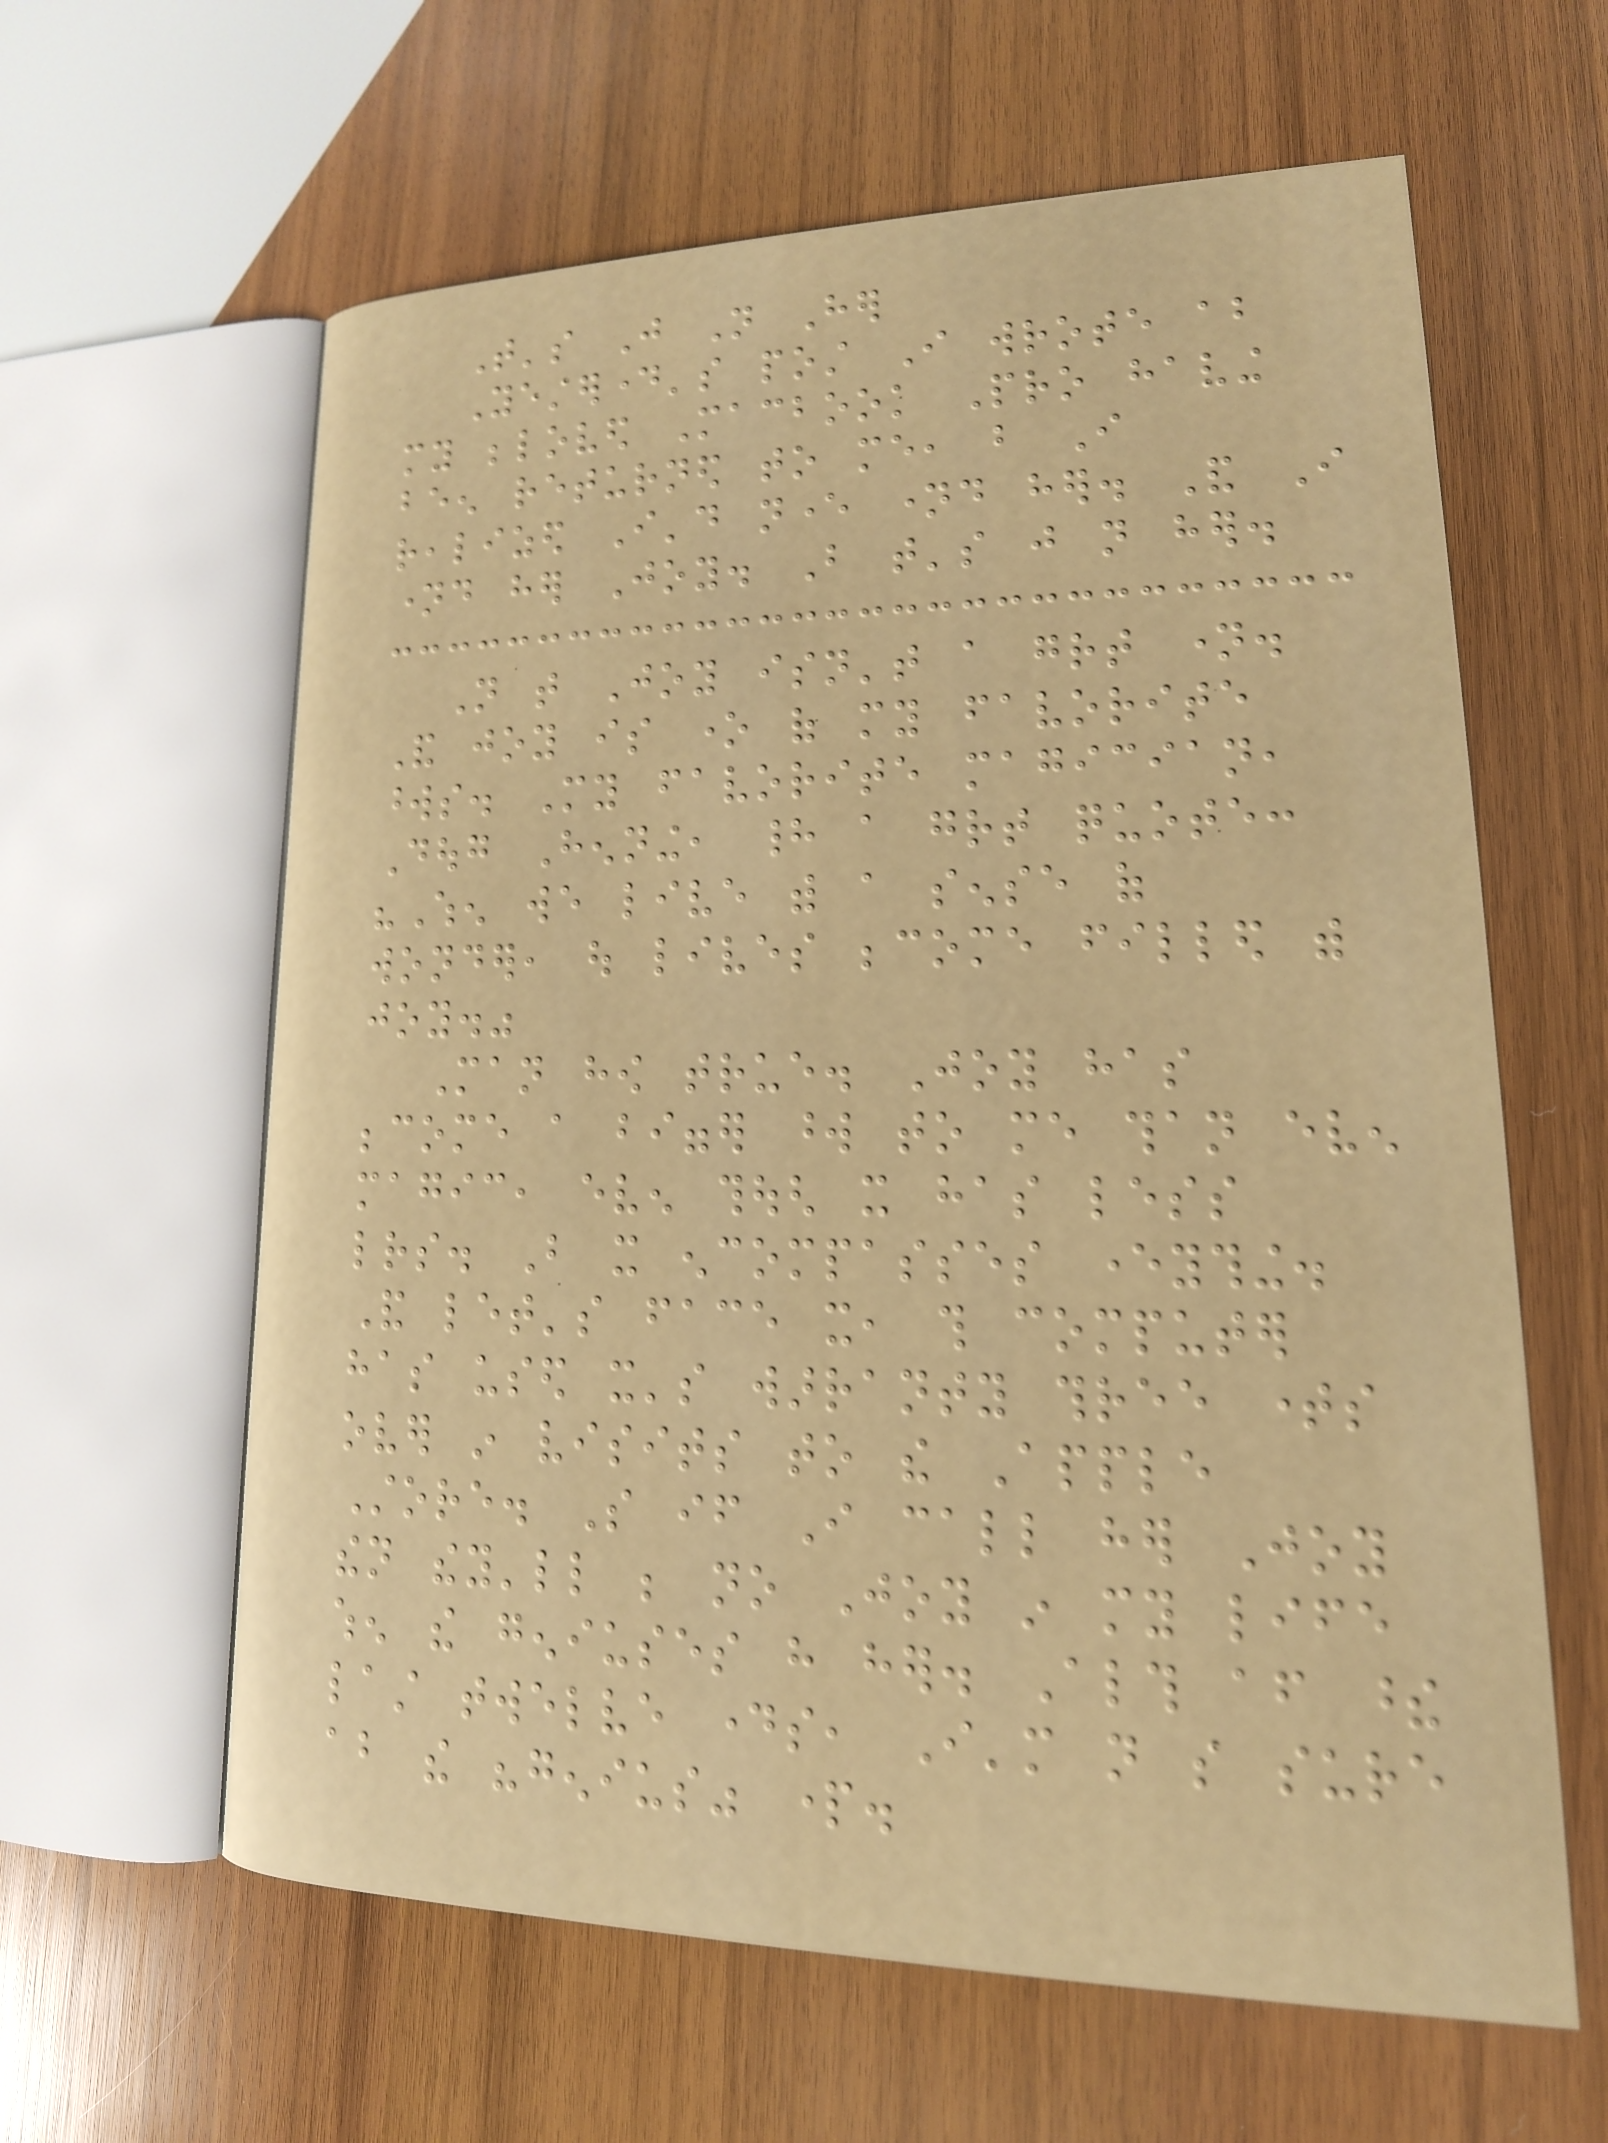That's Just Not Her
Yesterday's post I wrote about
my beloved Macbook Pro having
been returned to me, but I
realized I'd never named her. And I
named her Joy. But that's just not her.
Not that Joy isn't a great name.
And joy is one of my favorite
words. My favorite magician,
Doug Henning, had a great quote:
"When we live with a sense of
wonder, out lives become filled with
joy."
Man how true. Joy has
become a bigger word to me than even
magic, even though it has less
letters. But it encompasses everything.
And let's face it, this computer
has used it's warranty three times
over in visits to the Apple
Store. So if I call her Joy
then they'll be no Joy in my life
when the geniuses have her. Although after these
last twelve days, I'm not so sure
about the "genius" part.
